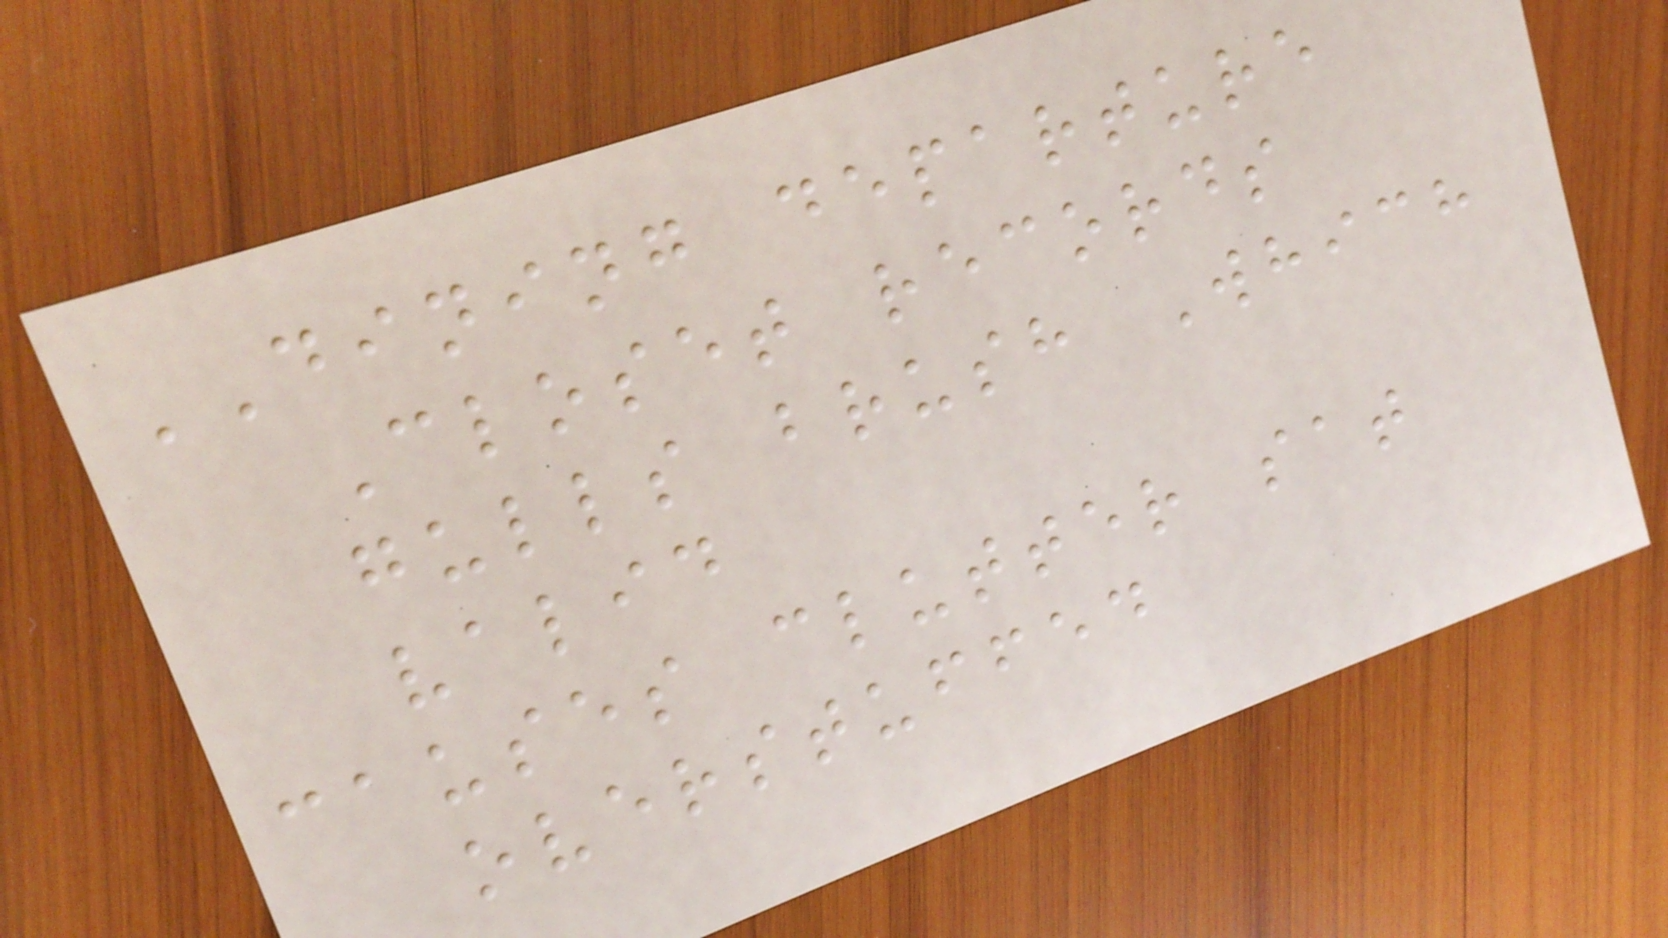DINING departure
Closet records
gulls brush Which
valid
causes clutter sat
overstuffed
